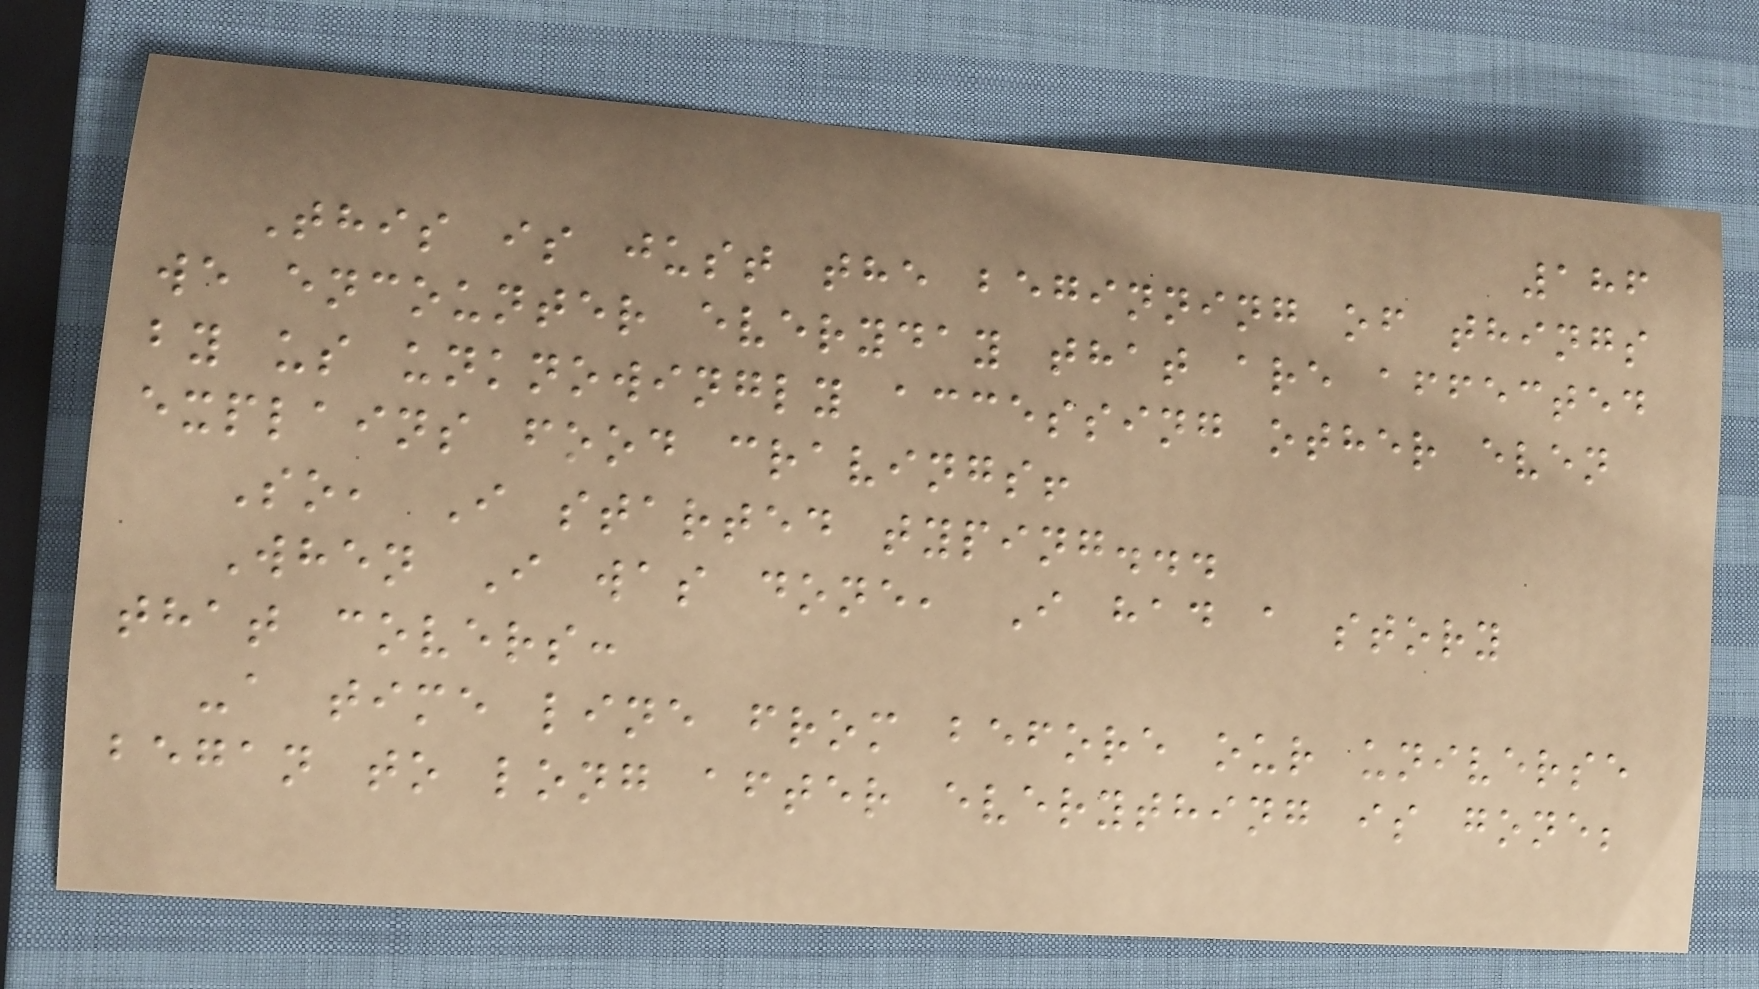186
This is just the beginning of things
we encounter everyday that are affected
by us unknowingly accessing other even
explains food cravings!
So, I started typing...
When I was done, I had a story
that covers:
-a time line from before our universe
began to long after everything is gone;
